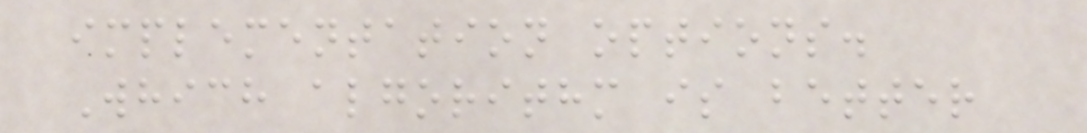implementation options.
Which algorithm is better
